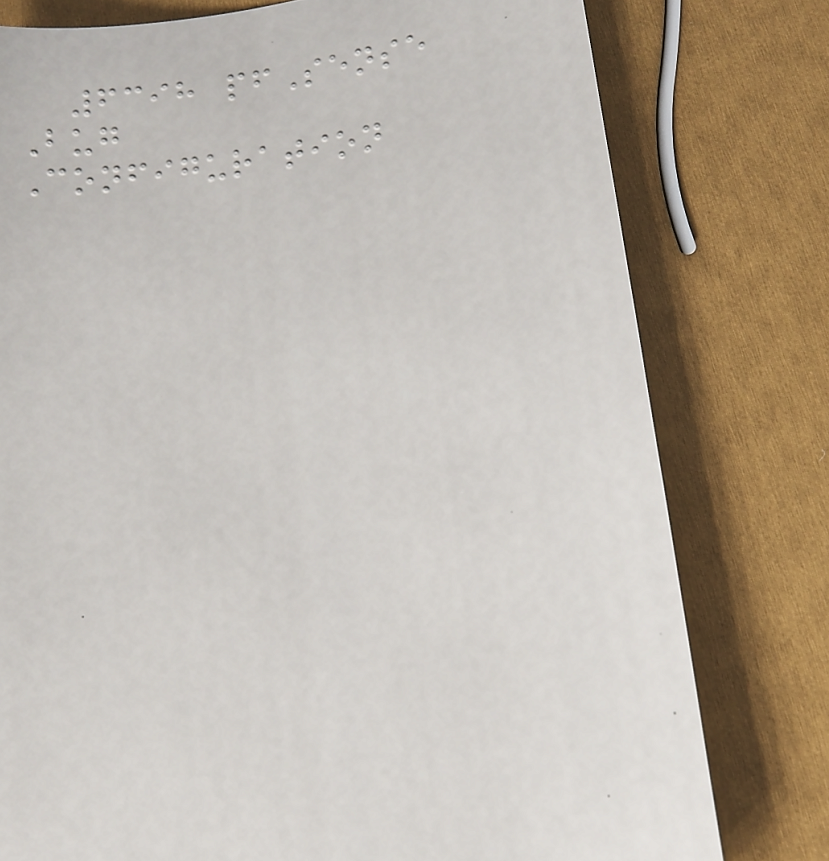6398 pfSense
Bug
Configuration
